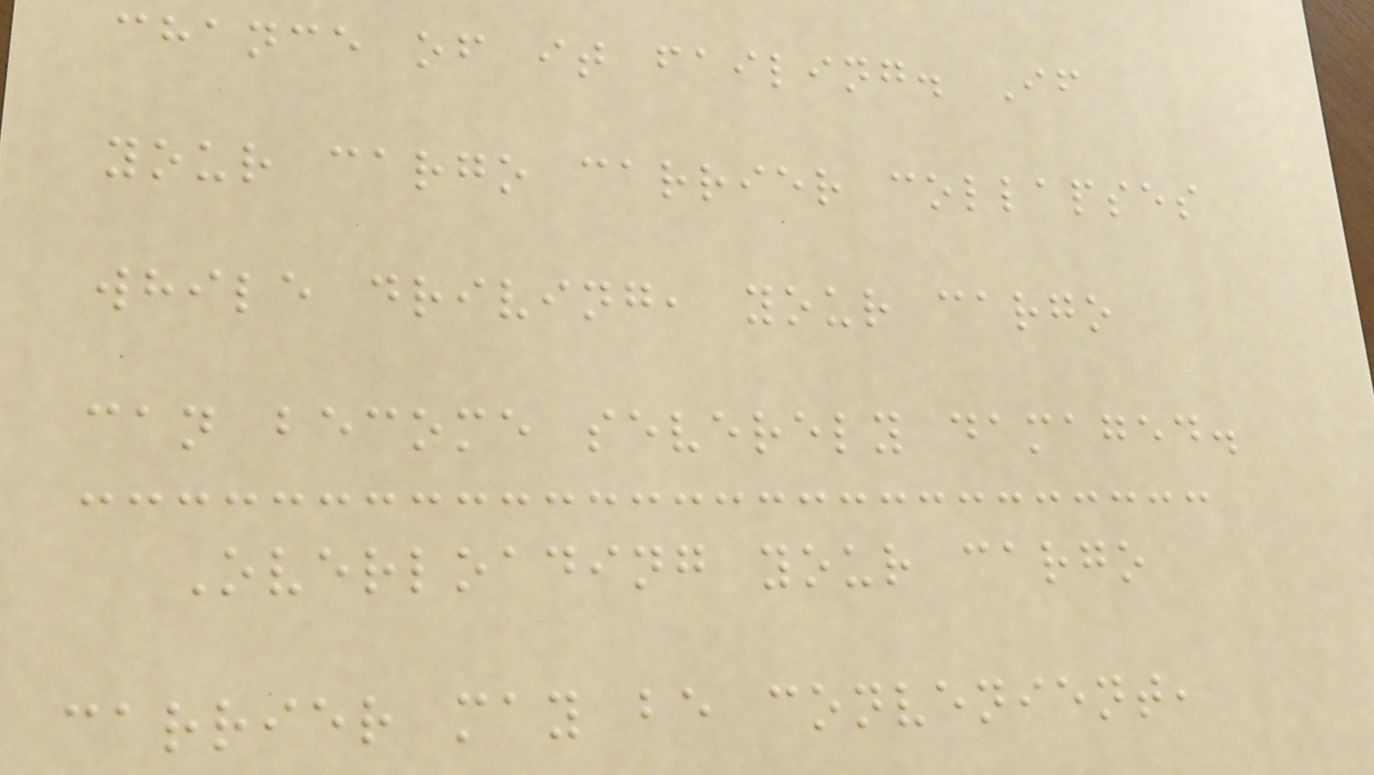chance of it failing. If
your cargo carrier collapses
while driving, your cargo
can become severely damaged.
Overloading your cargo
carrier may be convenient,
